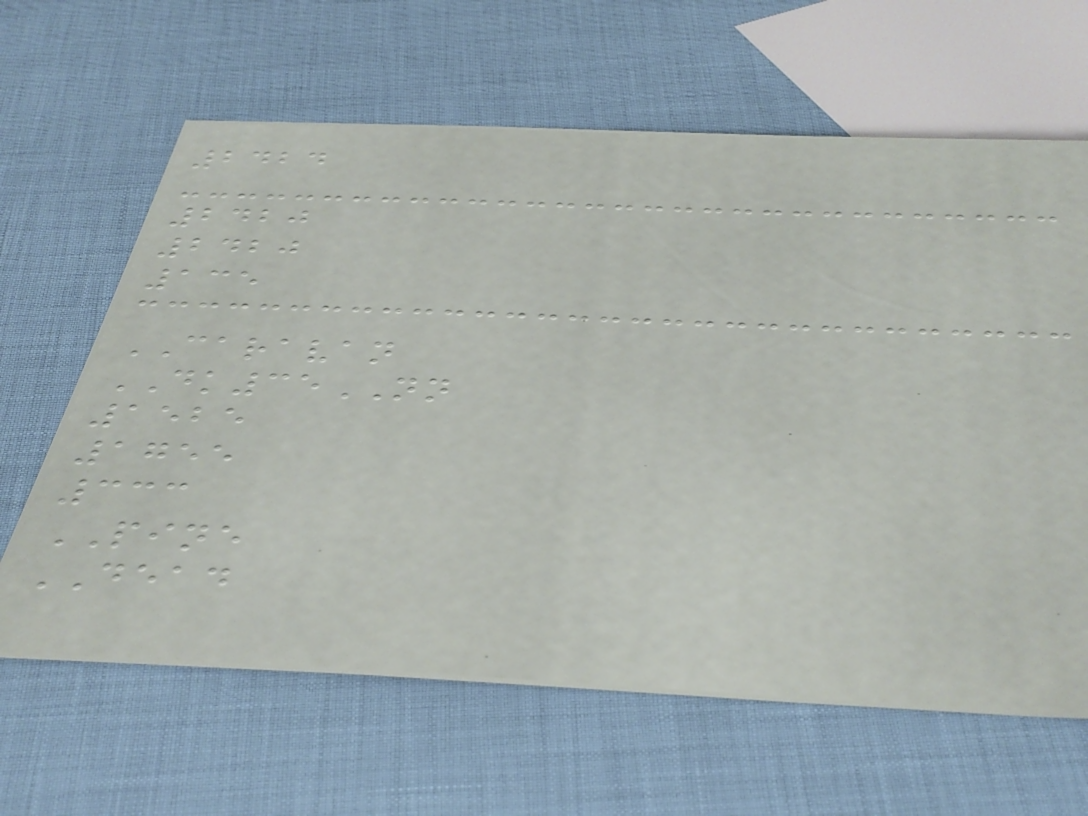2424
2420
2420
135
CARAVAN
DK35NN
1525
1755
333
PINE
DEAD
